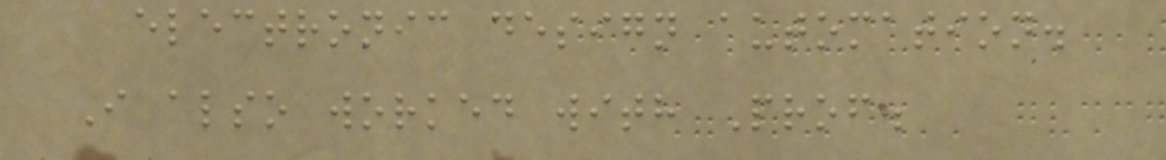electronic design automation.
I also worked with Prof.
